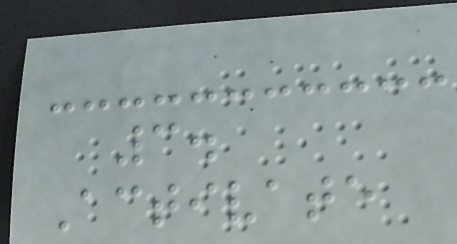3.
Activate
